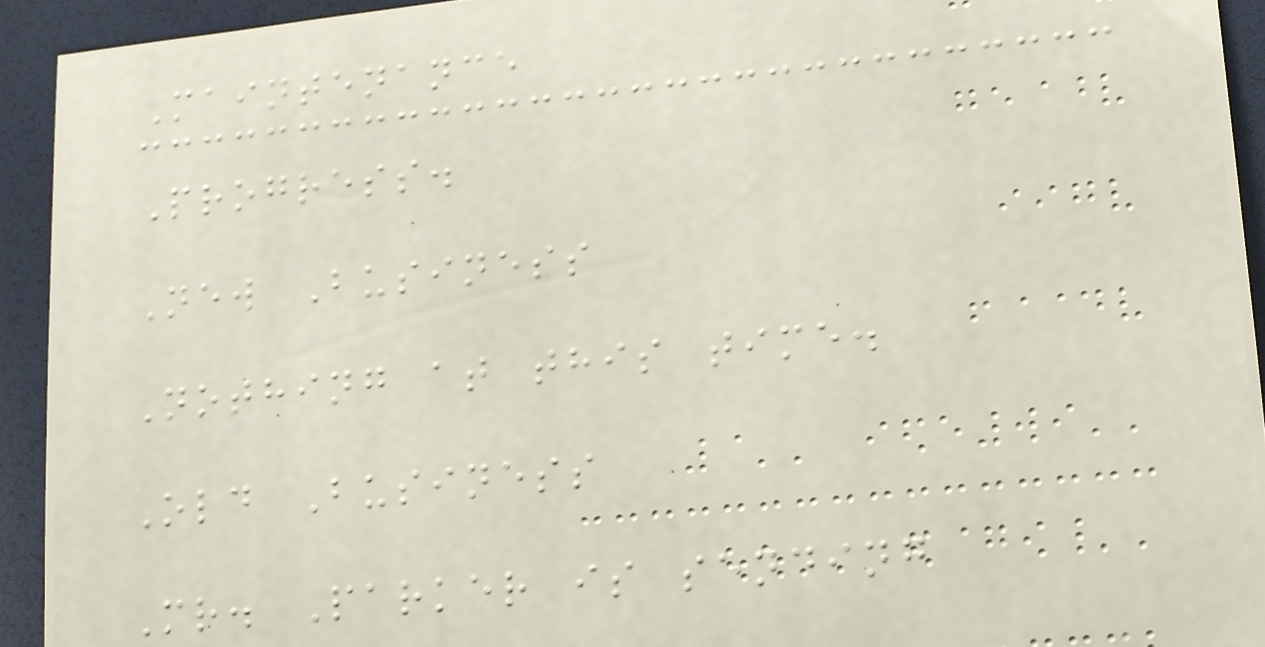Maintenance
Progress.
New Business
Nothing at this time.
Old Business
Mr. Parker is sending
